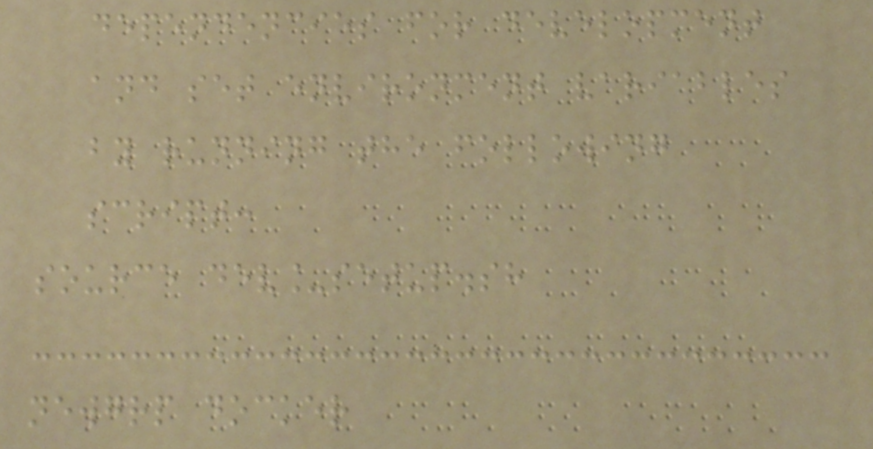dependencies for development
and set environment variables
by running the following
script:
source dev_setup.sh
newgrp docker
